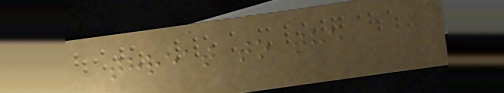threat to the
